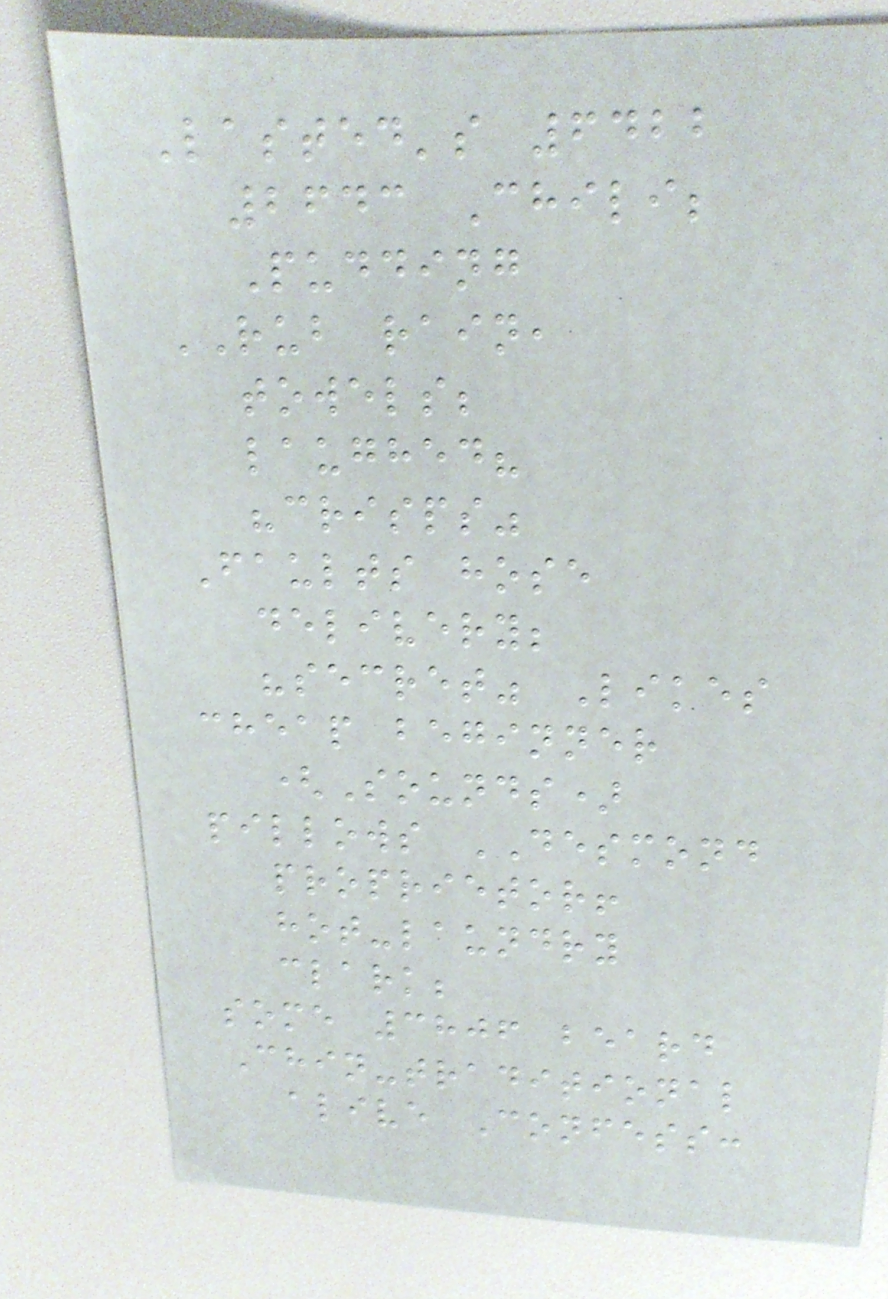Lasted's 6422
2643 Chili;
Pudding
RUB rain,
towels;
laughed?
"crisps"
Faults hose
delivery;
"secret" Likes
cheap beginner
(Sounds)
pillows DESMOND
proprietor!
hot-laundry
clark;
some 3806 beard
Chin-traditional
alive Confess:
